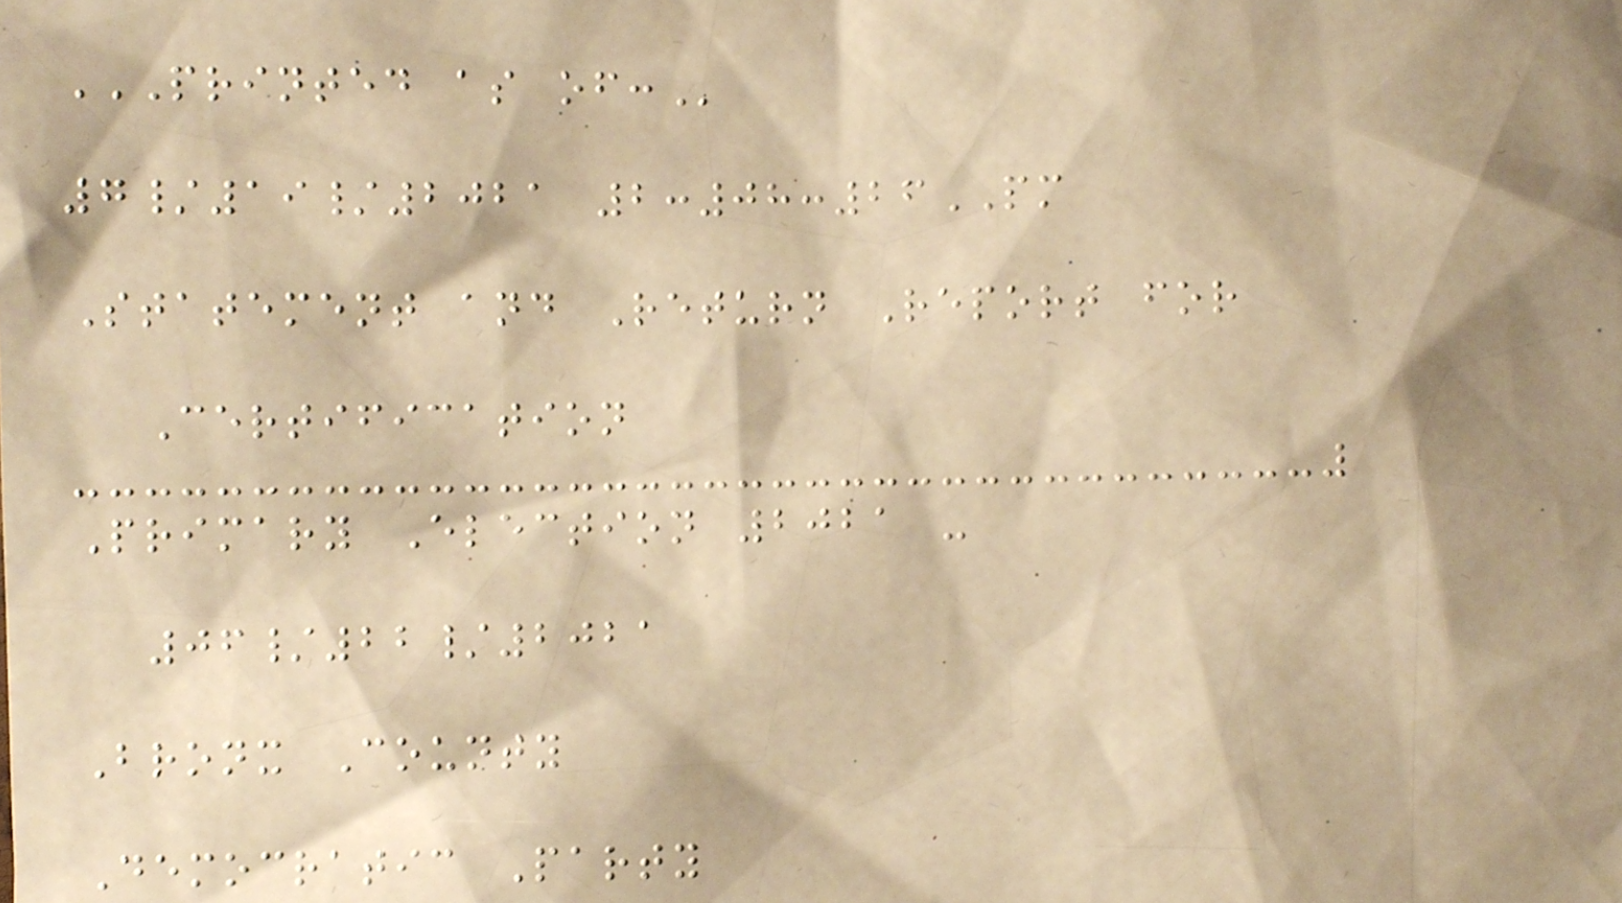PRINTED AS OF:
7/19/2021 2:08:26PM
Statement and Return Report for
Certification
Primary Election 2021 -
06/22/2021
Bronx County
Democratic Party
